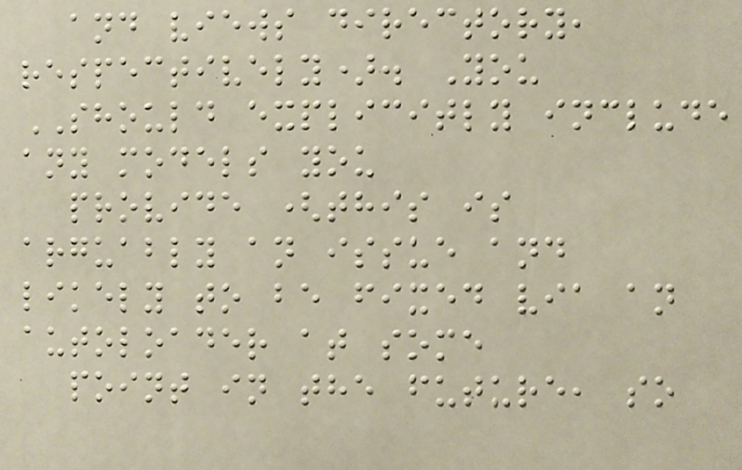and views directory,
respectively). You
SHOULD explicitly include
any models you
provide (this is
arguably an issue and
likely to be fixed via an
autoloader at some
point in the future, so
